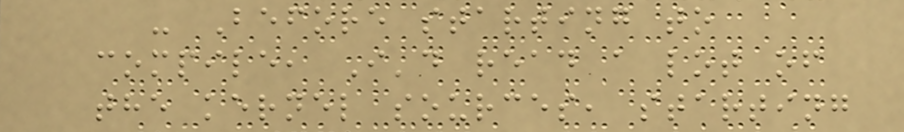- Before starting to
compile, I'd read a lot of
the kernel sources, starting
